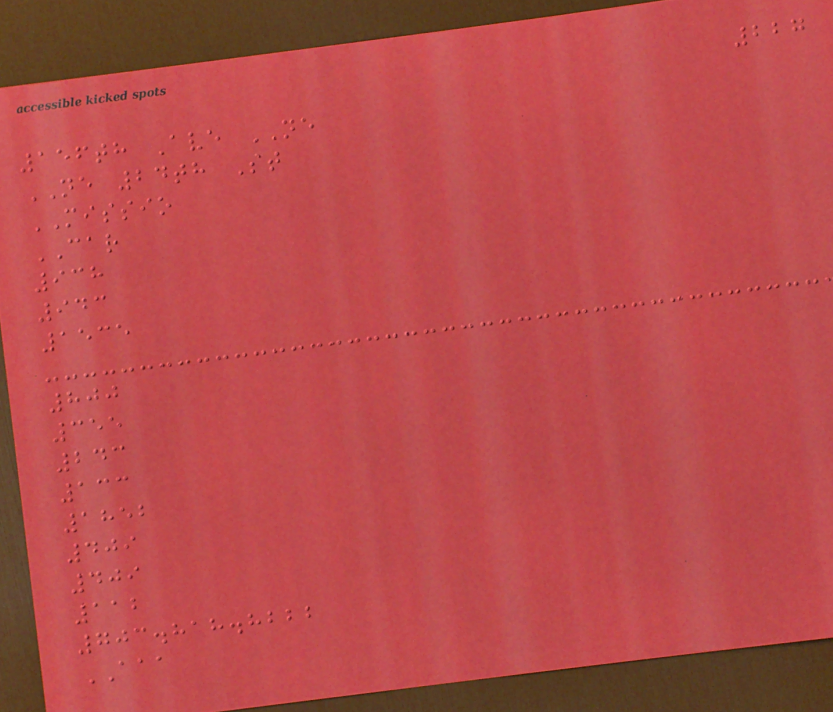227
156th Ave NE
NE 24th St
MISSIO
CAR
938
943
1535
800
355
243
133
1852
409
409
112
703.818.8222
AAA
